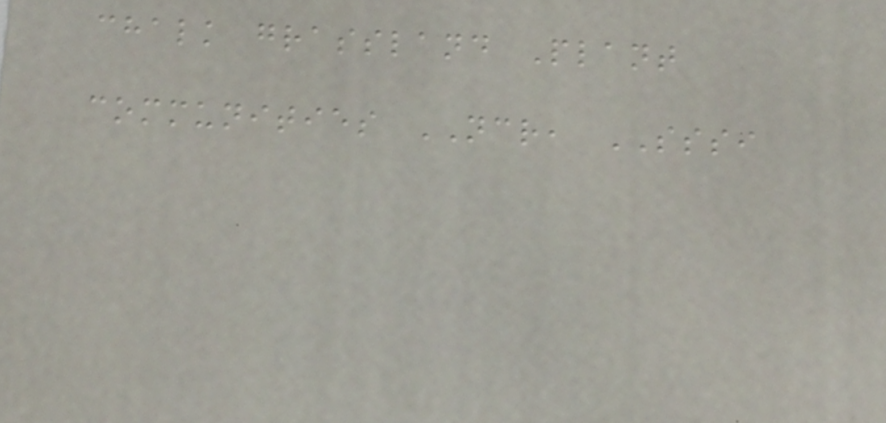chalk grassland Plant
communities NCR, SSSI
